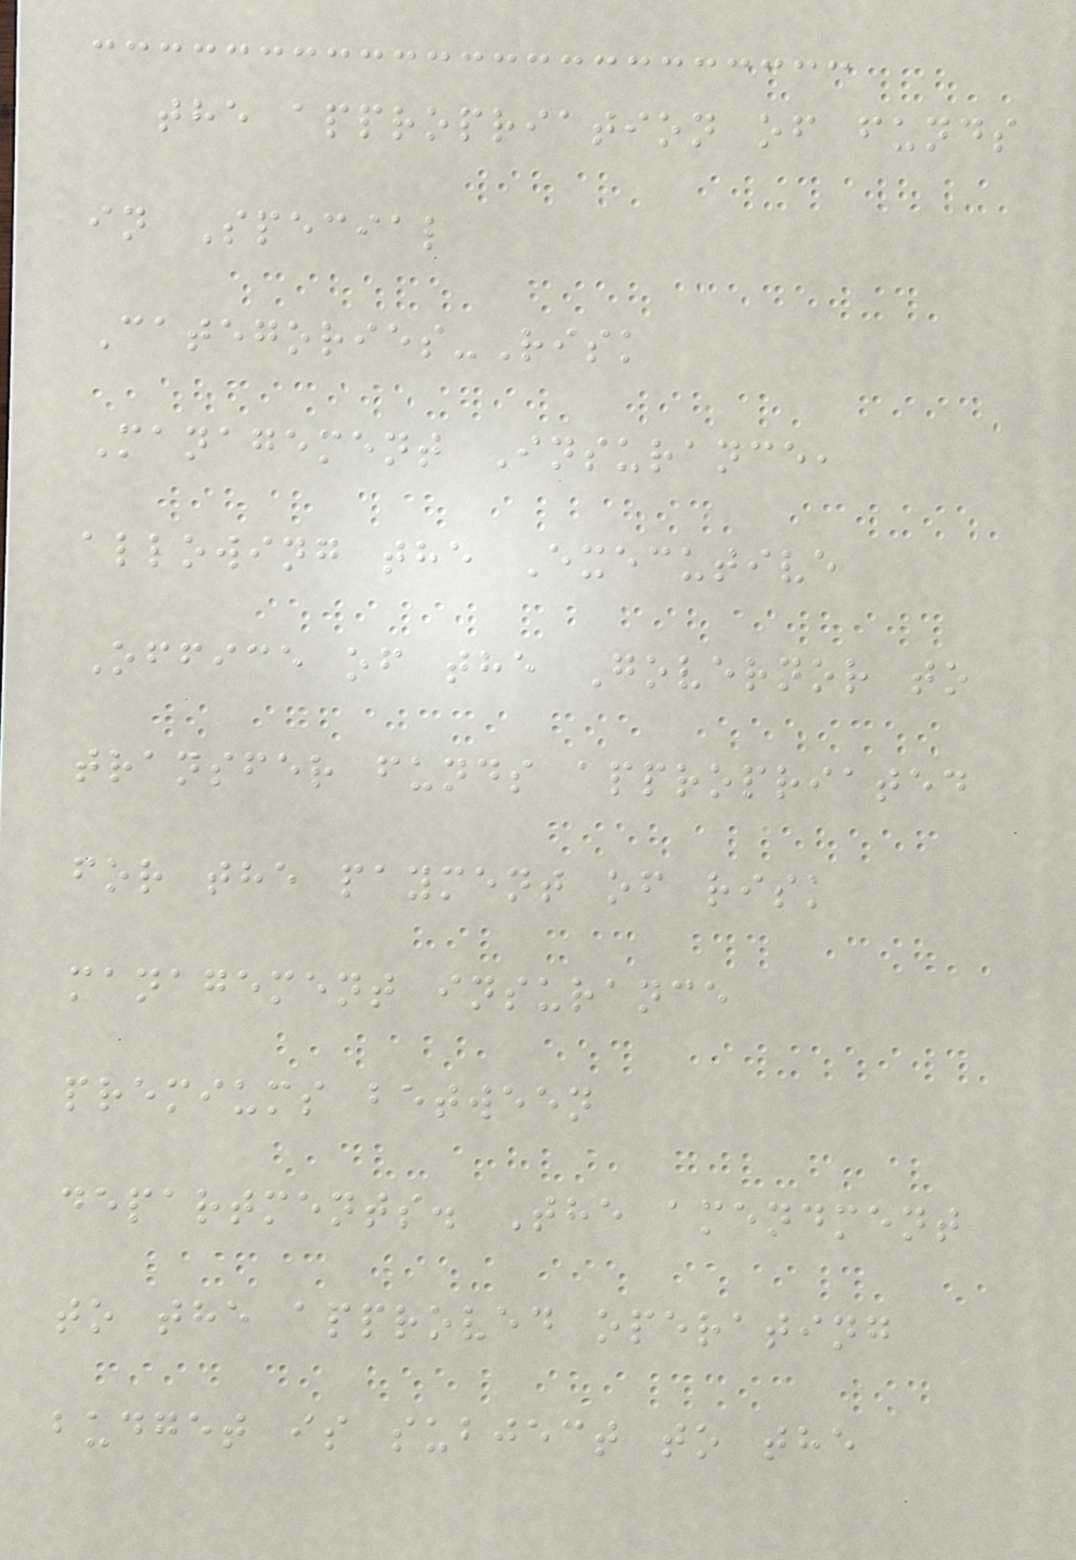the appropriation of funds
in Special
Categories-Risk
Management Insurance,
allowing the Executive
Office of the Governor to
transfer funds appropriated
for the payment of risk
management insurance
premiums between
departments. The amendment
to the approved operating
budget is subject to the
